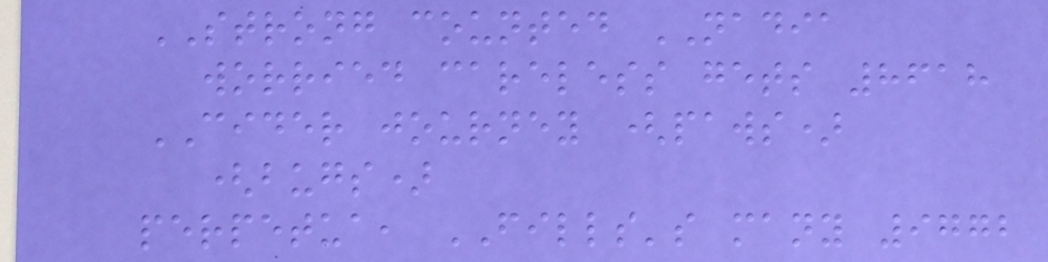STRONG counted NADIA
worried careless gets 8618
CIDER journey (paws)
(bugs)
perpetua, FILLS's many 9772
